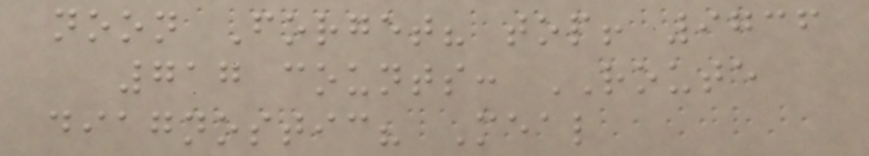noon Forget? top! 9736
717 counts: ROUTE
diagnostic? Meal
